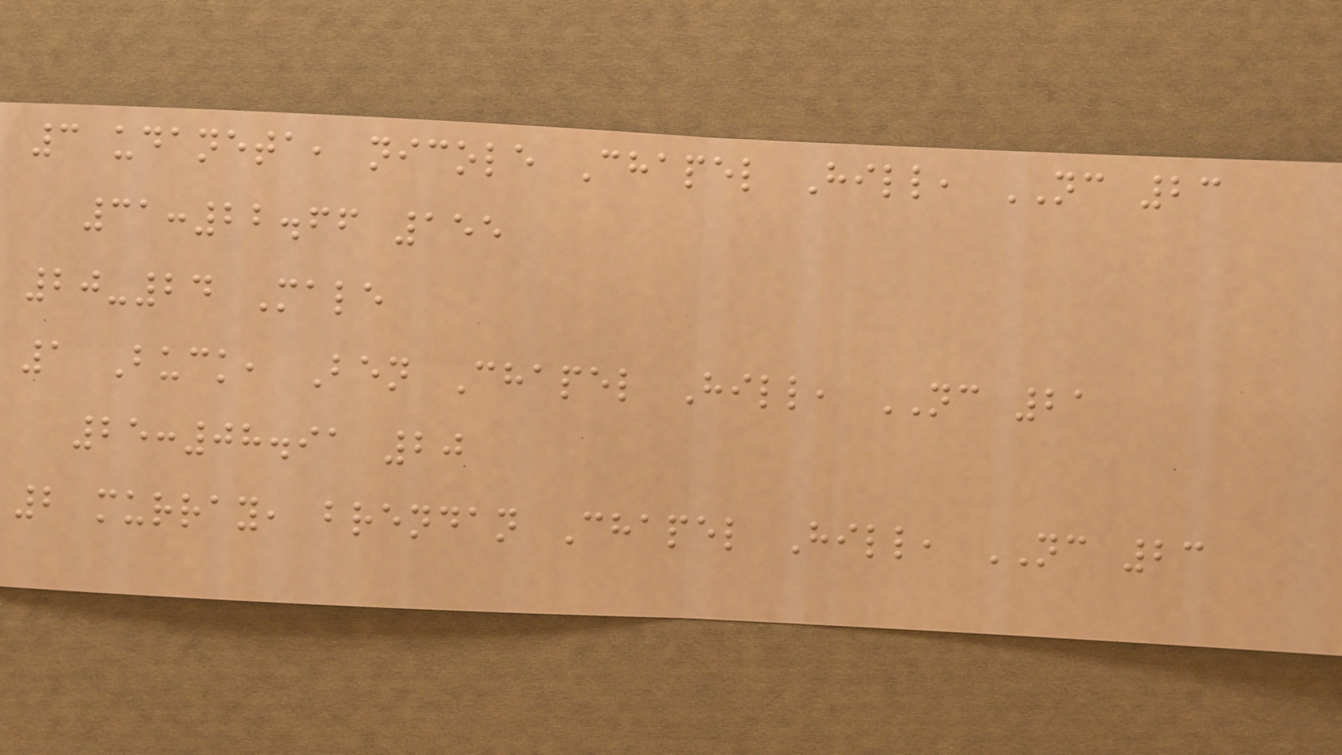3 udaneta, nicole Chapel Hill, NC 23
31:22.66 155
20-24 Male
1 Buck, Ben Chapel Hill, NC 21
25:08.91 20
2 murray, brendan Chapel Hill, NC 23
